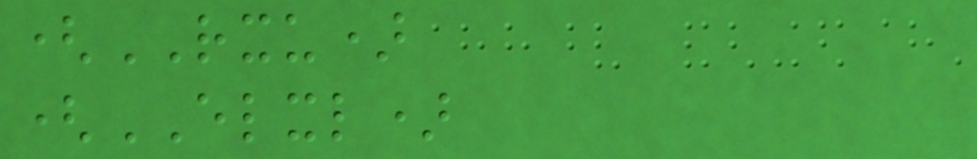(RXU)
(ELXL)
